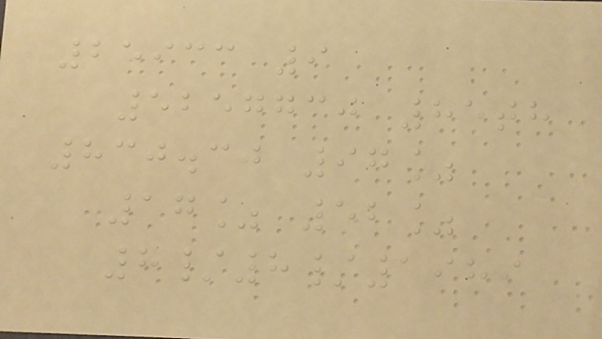25933 9
5257730 85th
830.30 97%
17% 52%
8/8/1989
